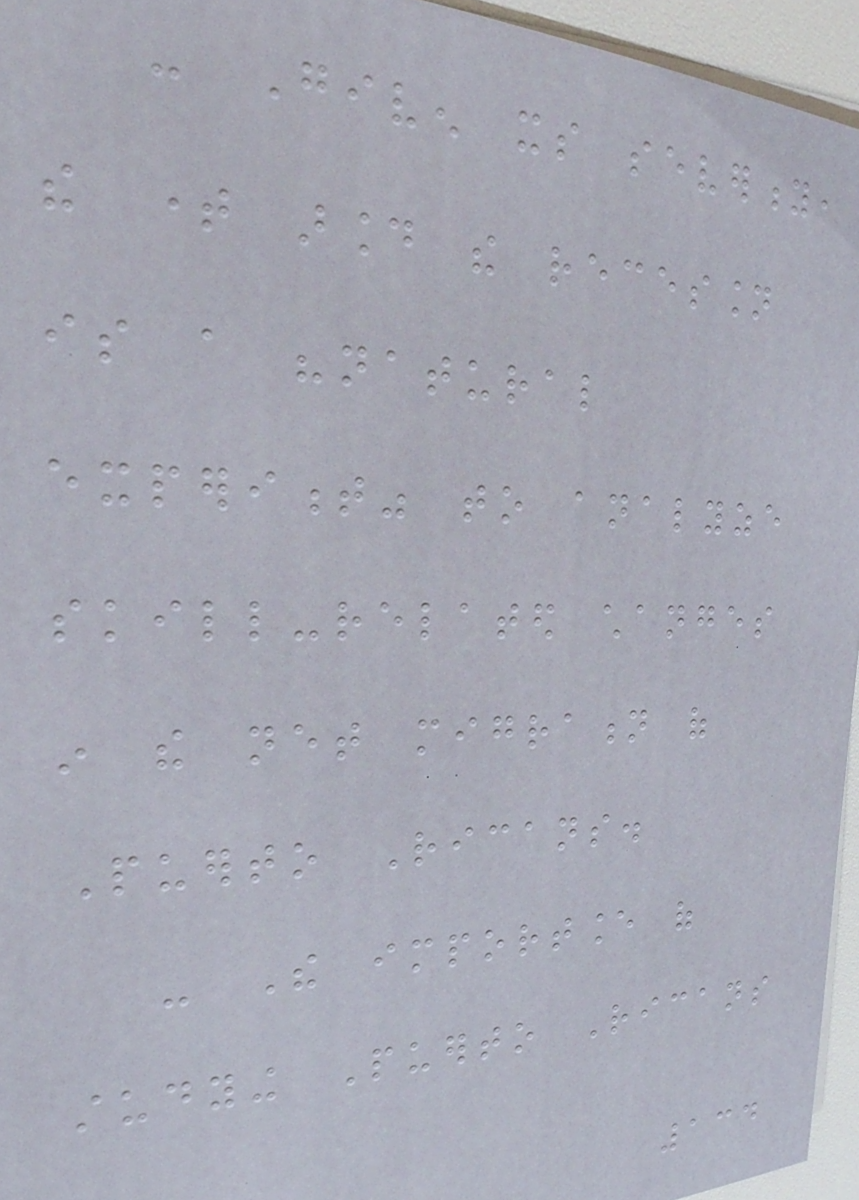- Given its severity,
the time around the recession
is a "natural
experiment" to analyze
skill-related changes
in the net migration of
Puerto Ricans.
- The importance of
studying Puerto Ricans
134
